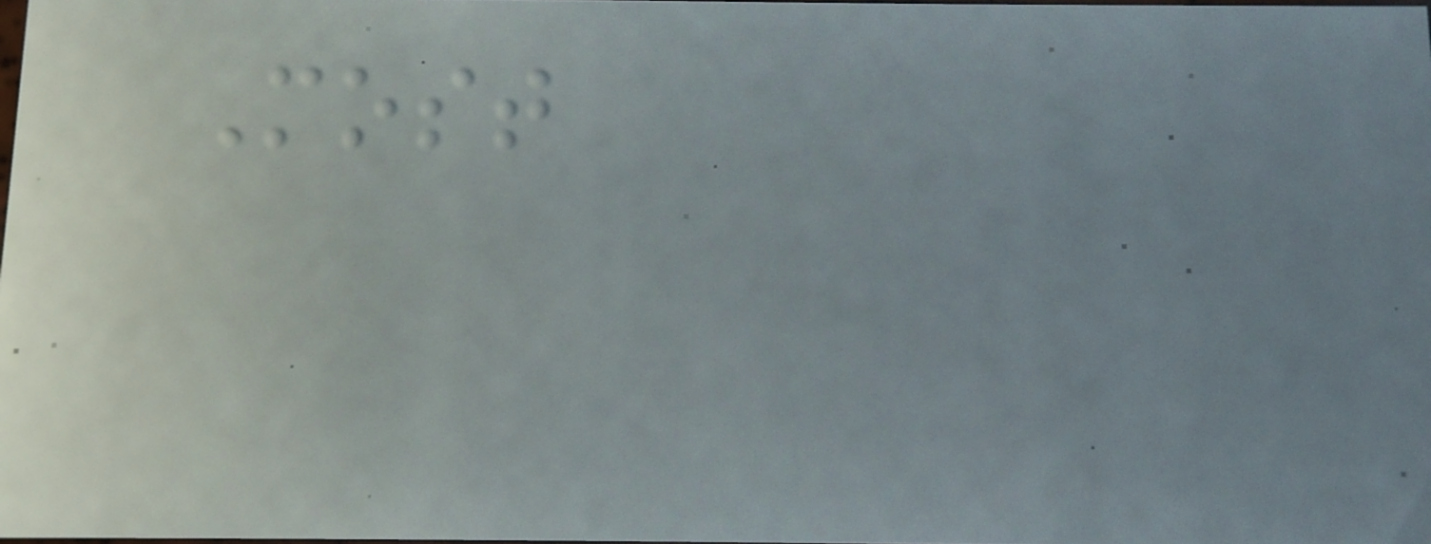Most
